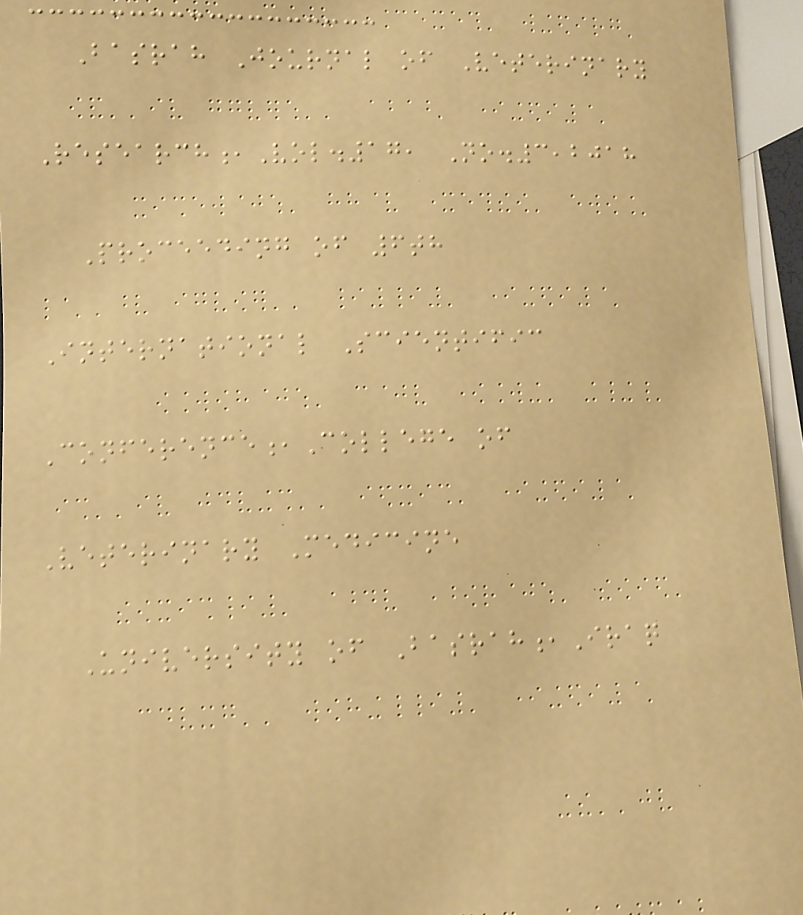Basrah Journal of Veterinary
Research,Vol.17, No.3,2018
Proceeding of 6th
International Scientific
Conference,College of
Veterinary Medicine
University of Basrah,Iraq
